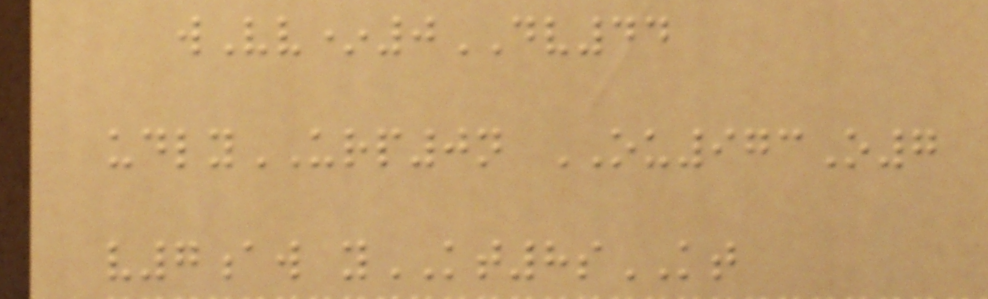wVv*0DV44
udlyURP0n OU973O7
v7aw yKT8sKT
